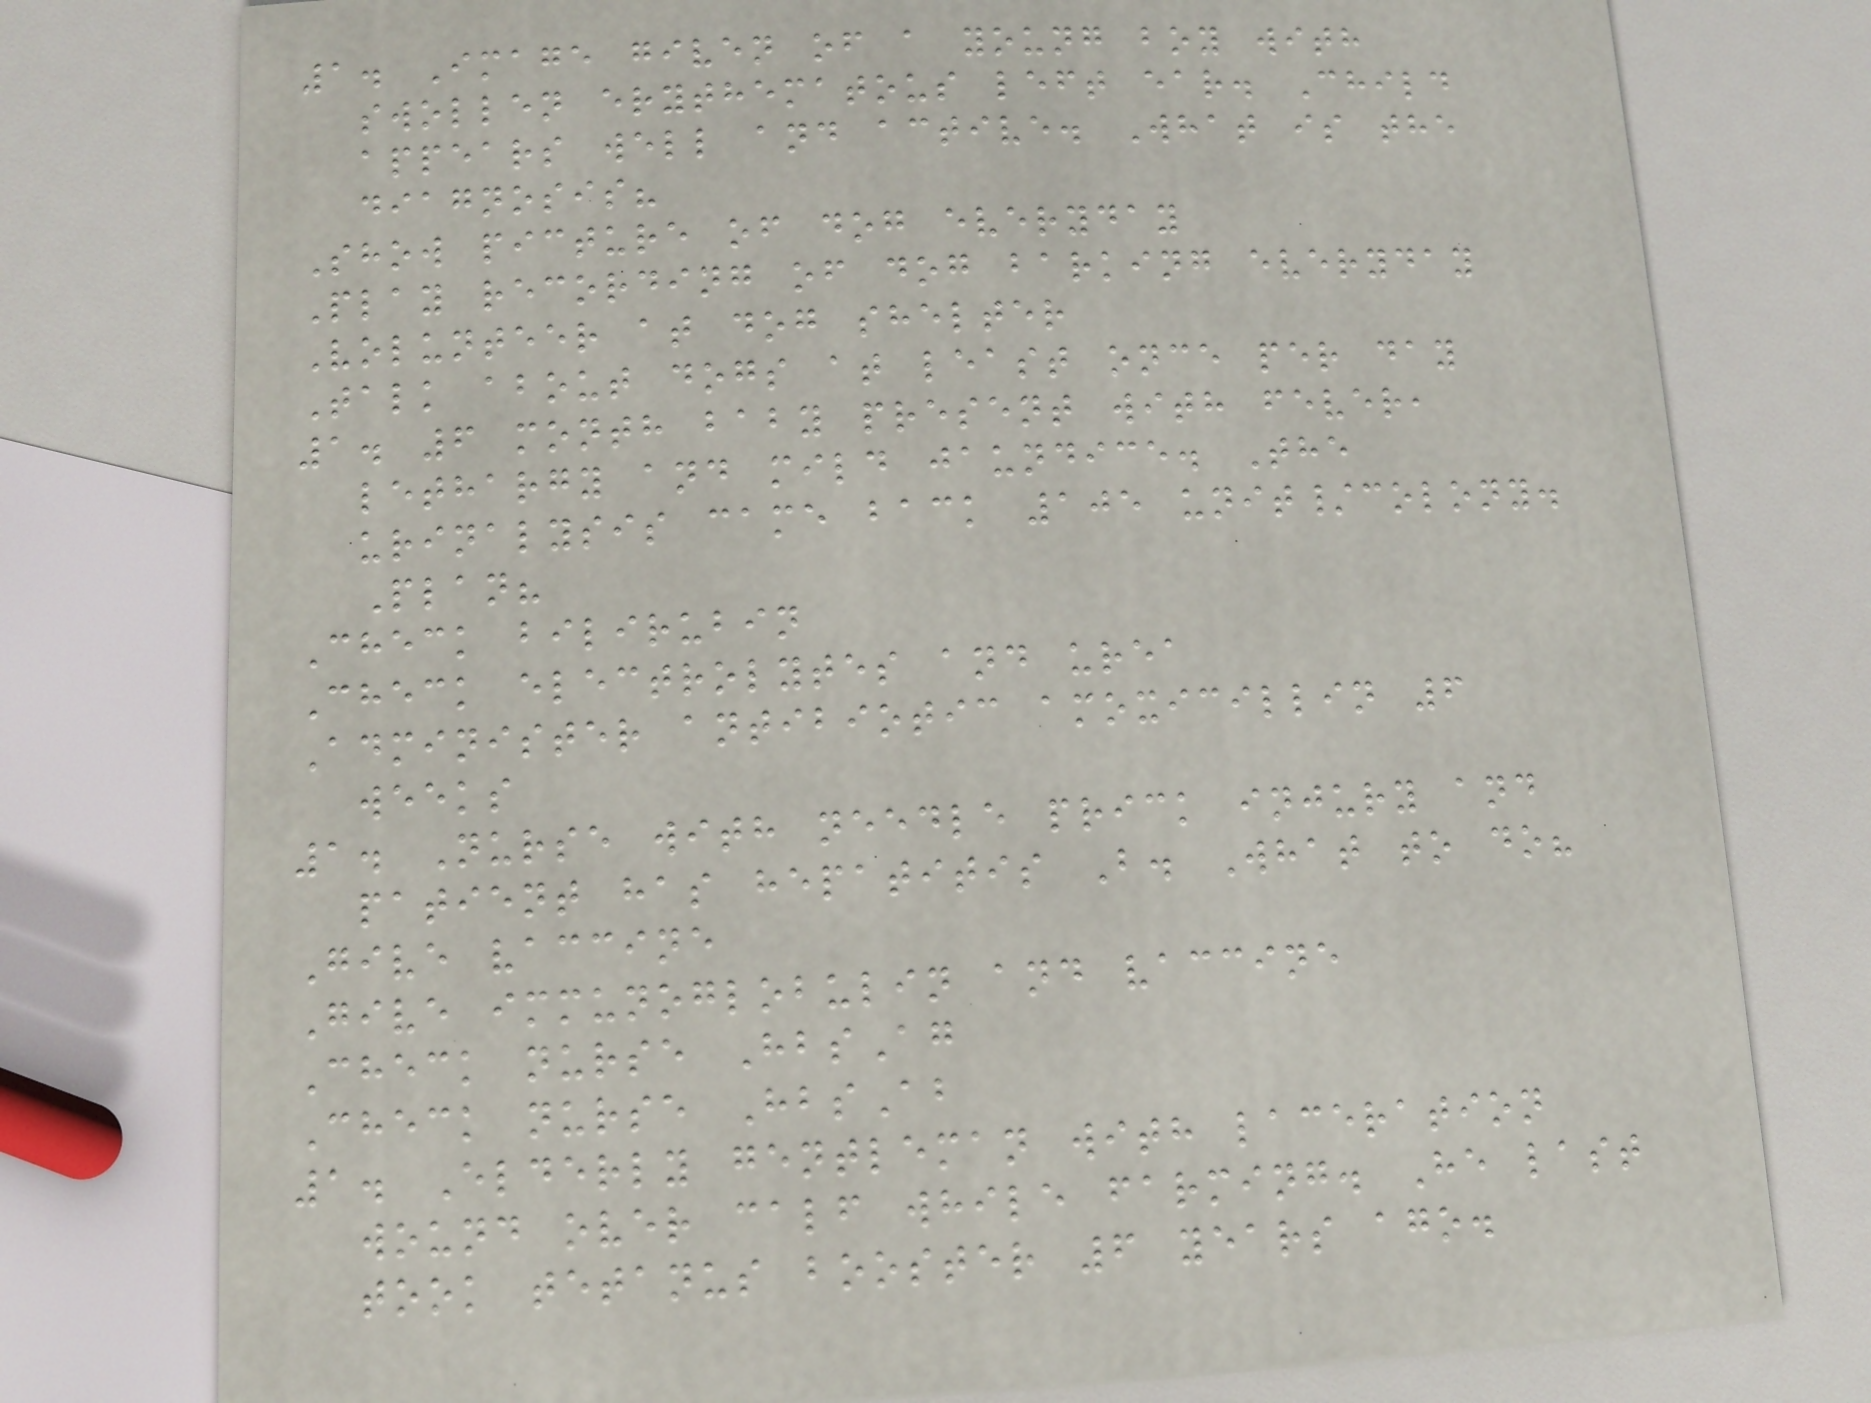1. Image given of a young boy with
swollen erythematous left ear. Child
appears well and active. What is the
diagnosis?
Show picture of dog everyday
Play recording of dog barking everyday
Volunteer at dog shelter
Talk about dogs at least once per day
1. 6 month baby present with fever,
lethargy and mild jaundice. The
urinalysis came back 105 unit/colony.
Plan?
Check bilirubin
Check electrolytes and urea
Administer antibiotic amoxicillin 6
weeks
1. Nurse with needle prick injury and
patient has hepatitis B. What to do?
Give vaccine
Give immunoglobulin and vaccine
Check nurse HbsAg
Check nurse HbsAb
1. Elderly gentleman with laceration
wound over calf while farming. He last
took tetanus booster 6 years ago.
